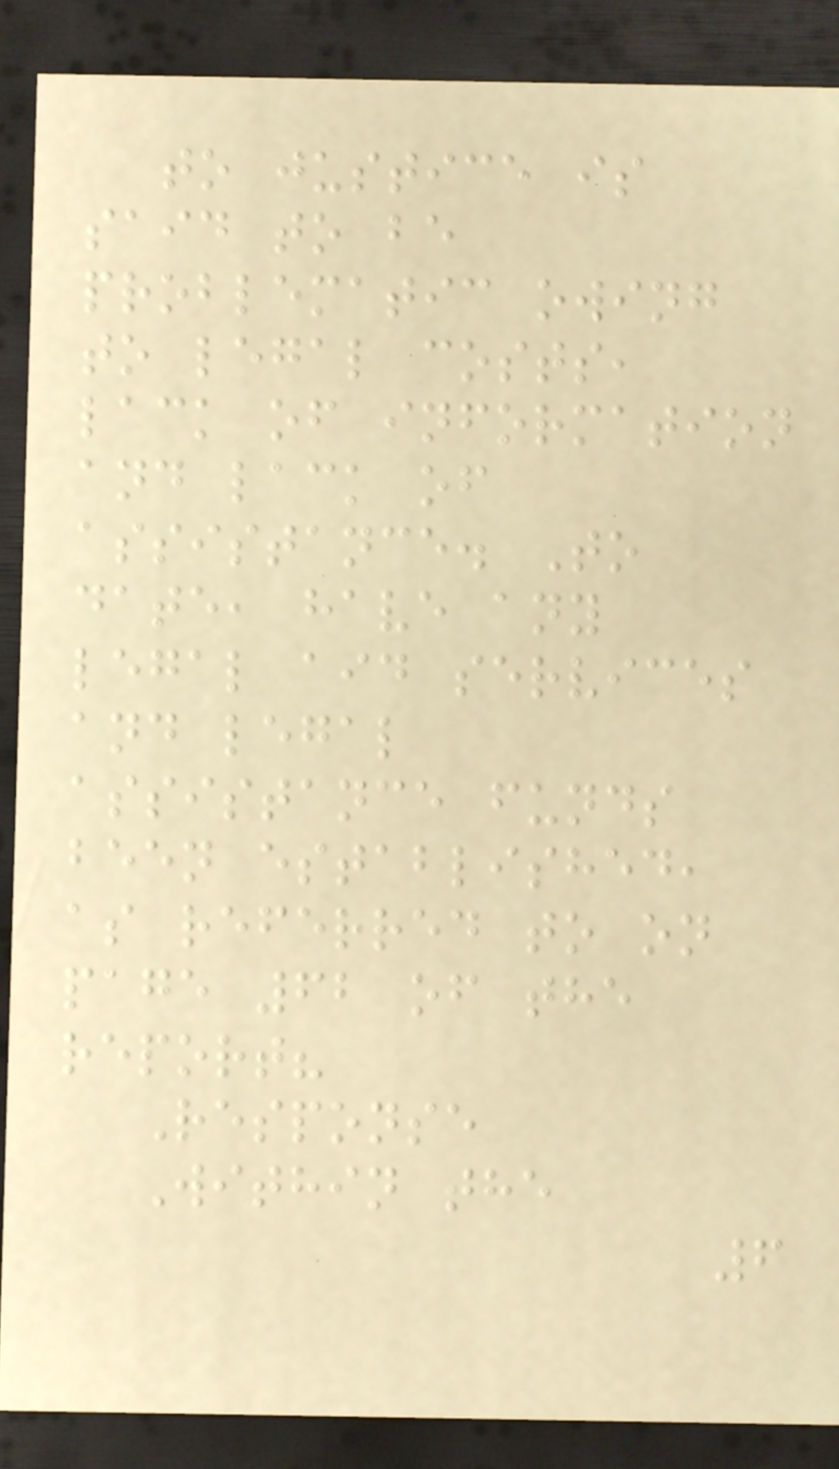to justice is
said to be
problematic owing
to legal costs,
lack of information
and lack of
assistance. To
date, have any
legal aid services
and legal
assistance funds
been established,
as referred to on
page 62 of the
report?
Response
Within the
6
